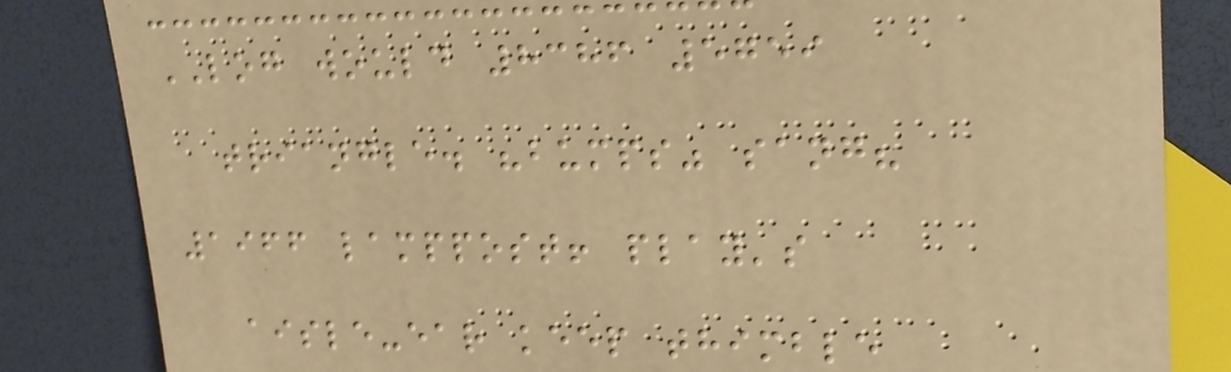LOG would 8386 5759
triangle. "bumps" sang?
1966 lamppost! play's
aisle-ear keep thimble
